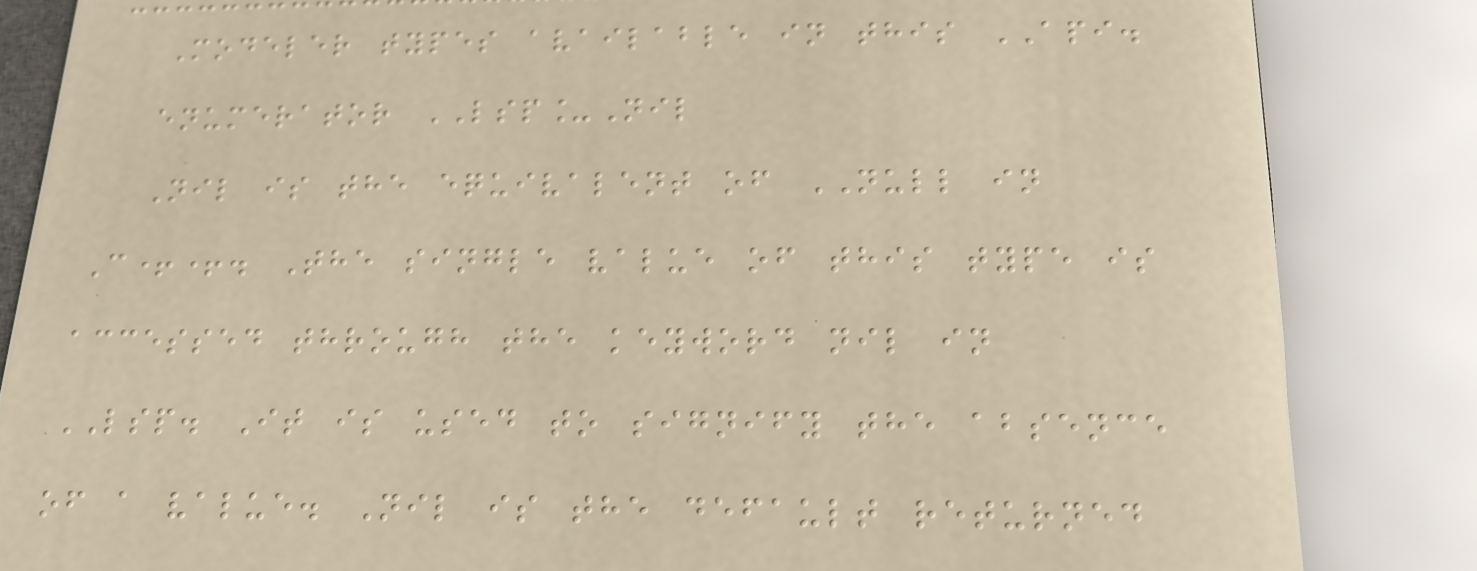Modeler types available in this API.
enumerator LSP_Nil
Nil is the equivalent of NULL in
C++. The single value of this type is
accessed through the keyword nil in
LSP. It is used to signify the absence
of a value. Nil is the default returned
